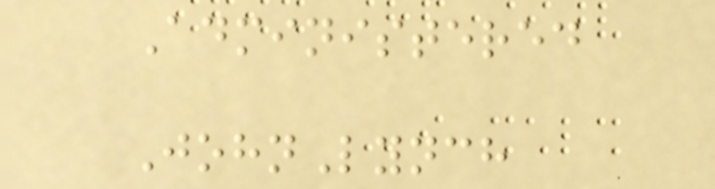Administered
JohnLynch
